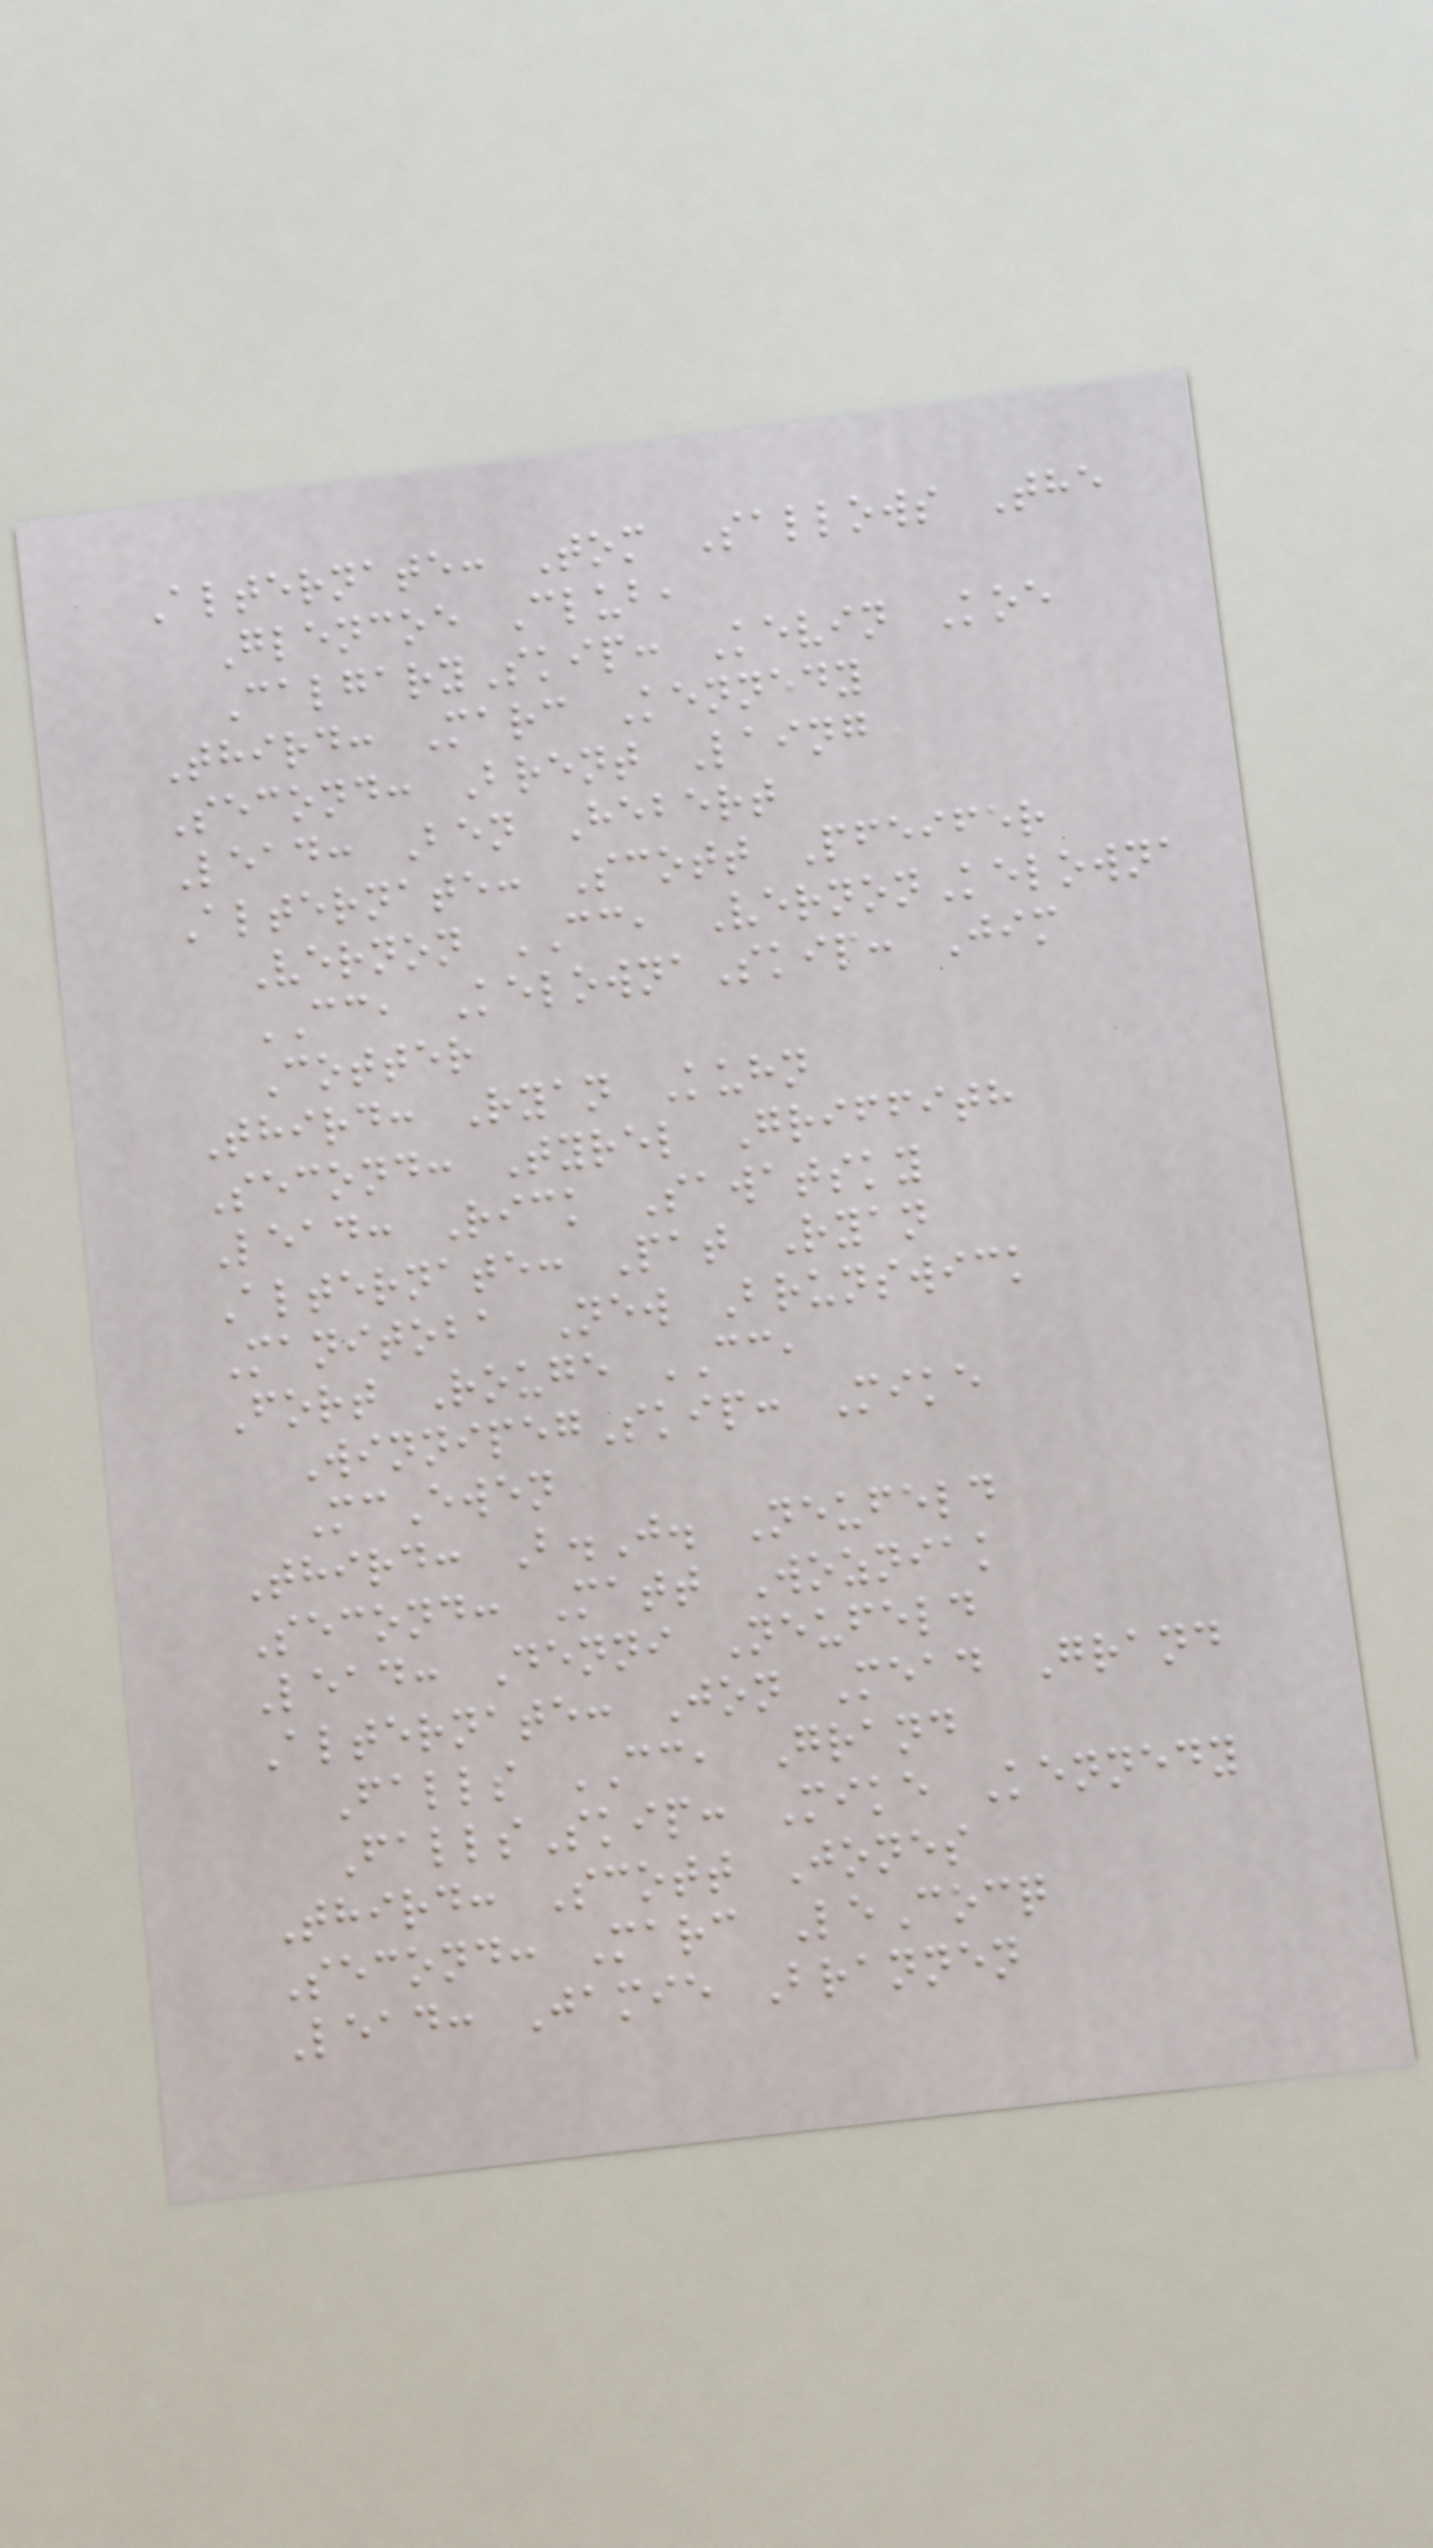Alternate: Tom Sallows The
Glencoe Club,
CalgarySkip: Kevin Koe
Third: Marc Kennedy
Second: Brent Laing
Lead: Ben Hebert
Alternate: Scott Pfeifer
Vernon CC, VernonKelowna
CC, KelownaSkip: Jim
Cotter
Third: Ryan Kuhn
Second: Tyrel Griffith
Lead: Rick Sawatsky
Alternate: Pat Ryan
Manitoba New Brunswick
Fort Rouge CC,
WinnipegSkip: Mike
McEwen
Third: B.J. Neufeld
Second: Matt Wozniak
Lead: Denni Neufeld
Alternate: Jon Mead Grand
Falls CC, Grand
FallsSkip: Mike Kennedy
Third: Scott Jones
Second: Marc LeCocq
Lead: Jamie Brannen
